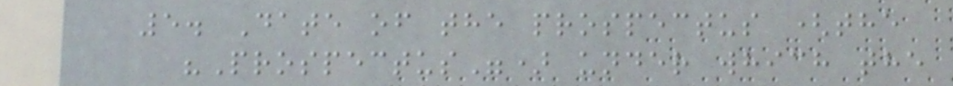5. Date of the prospectus (the
"Prospectus") under which the
